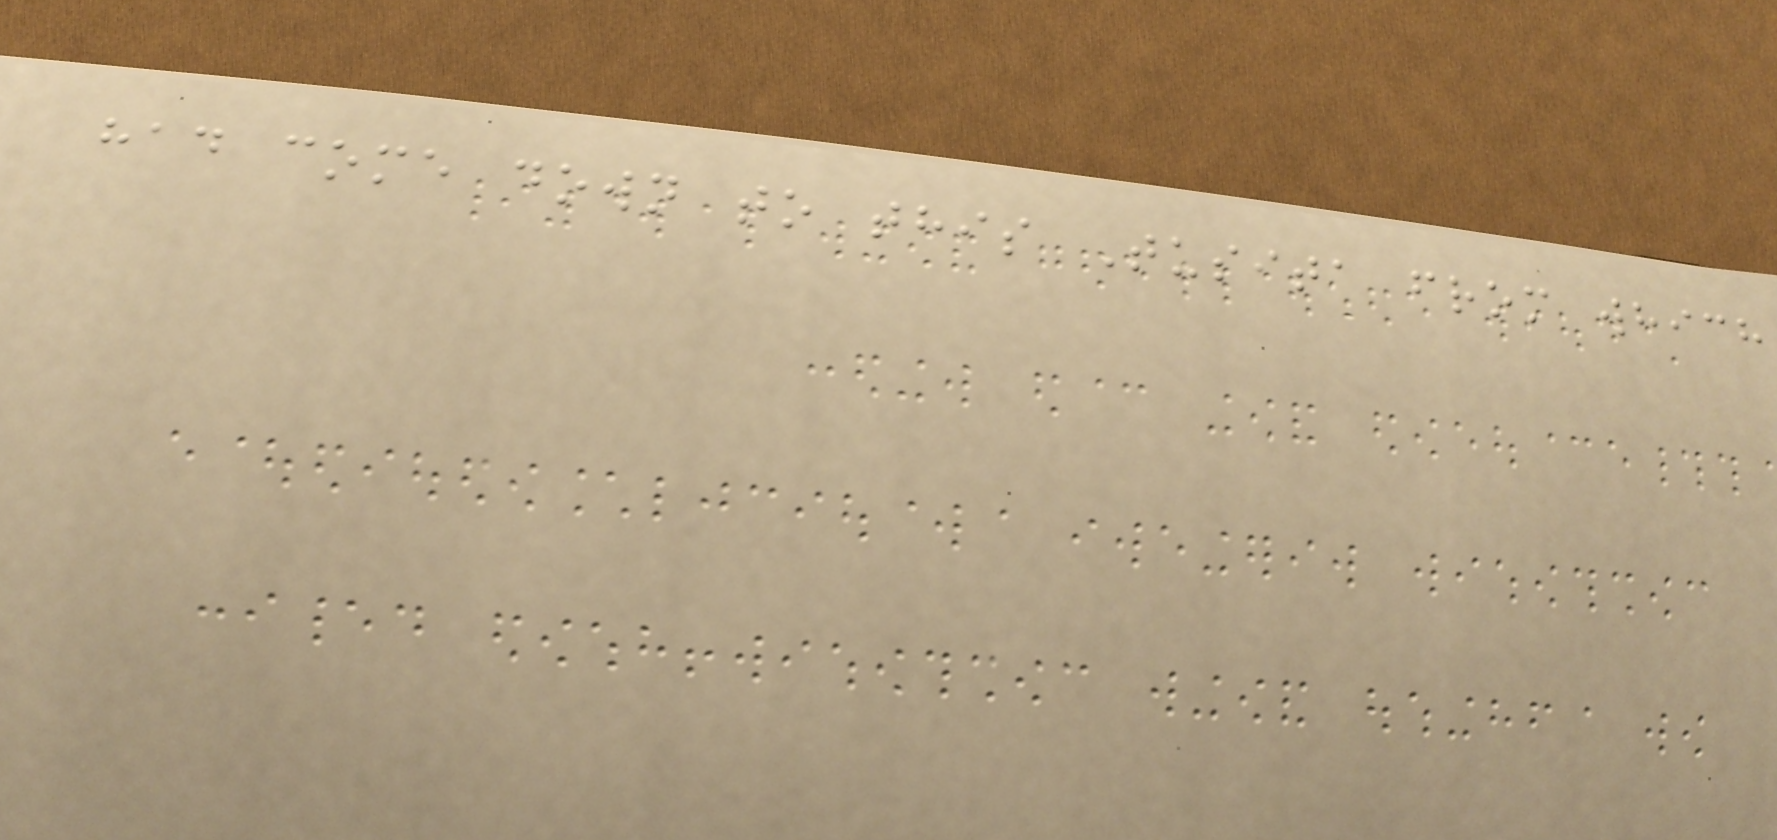had come down to this Tusita from which
